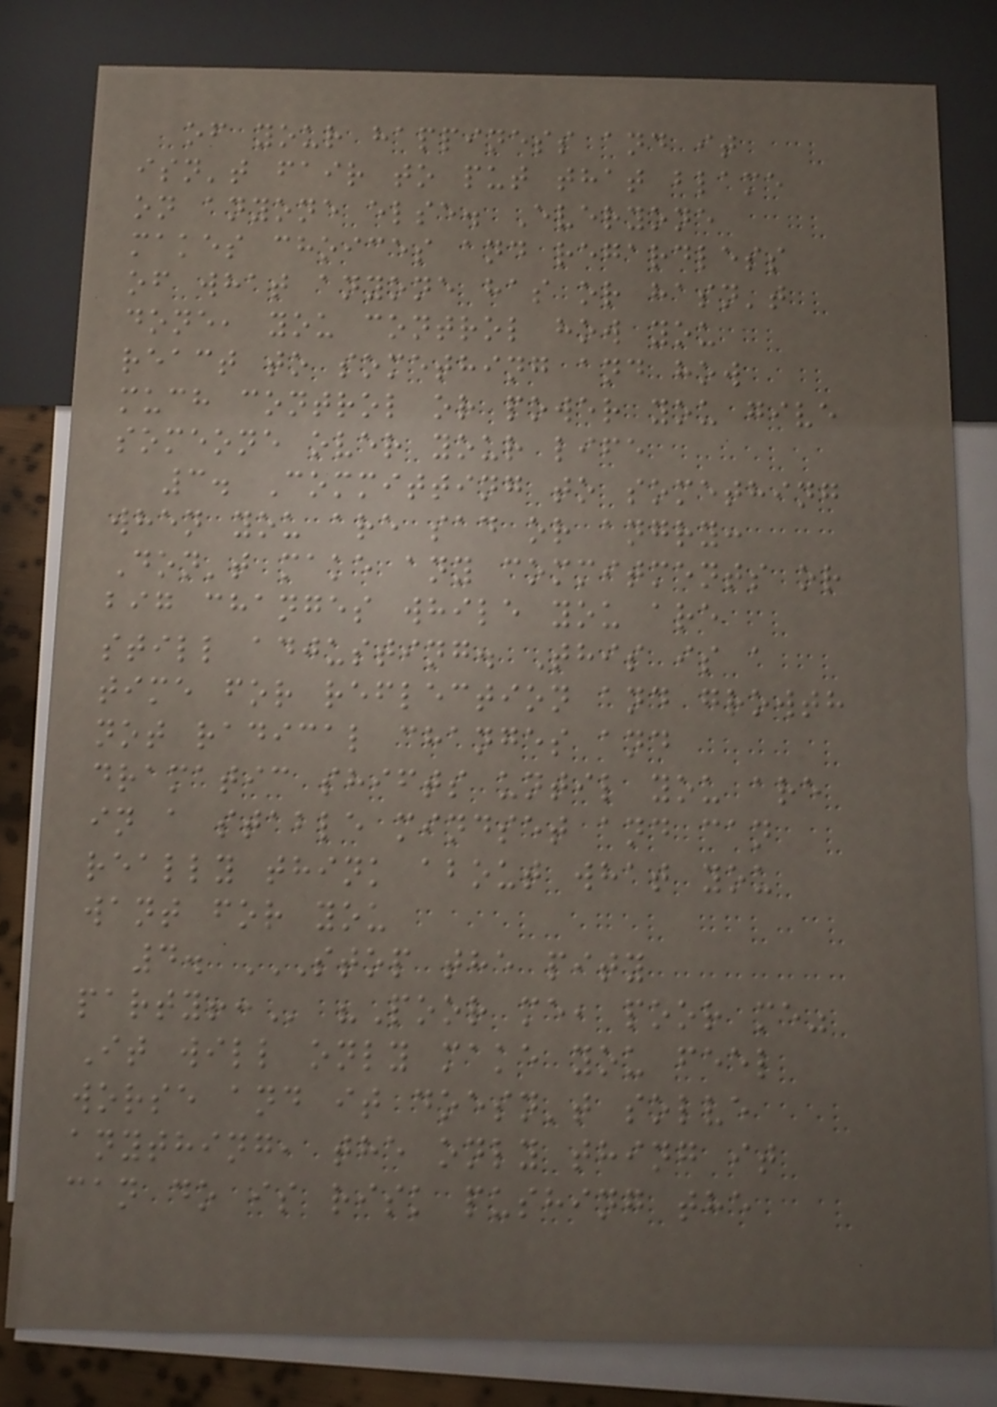of your happiness and it
isn't fair to put that blame
on anyone else. Everyone
makes choices and regardless
of what anyone has or hasn't
done, you control how you
react to something and how
much control or power you give
someone over your life
3. Committing to something
when you are sad or angry:
Don't make any commitments or
big changes while you are
still adjusting. This is a
time for reflection and growth
not radical changes and
dramatic shifts until you are
in a stable mindset and can
really think about what you
want for you
4. STOP THE PITY
PARTY!: "Poor me, poor me"
It will only make you feel
worse and it doesn't solve
anything, the only thing it
can do is risk pushing the
